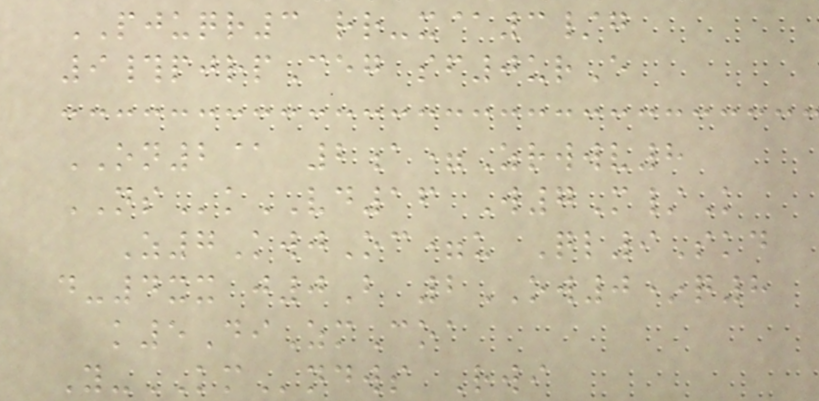PJUQR3 rr-x@3/g
9#pjrpCeg sf0urE
ON2@ 2a=Zrwwv8
NSkVD16 W7M/K
Z7KwjOc=u Ql9Skd
d-4xx j0B 2OW0*q8
k5DiZmCoa
Y-KMndws Rwi
